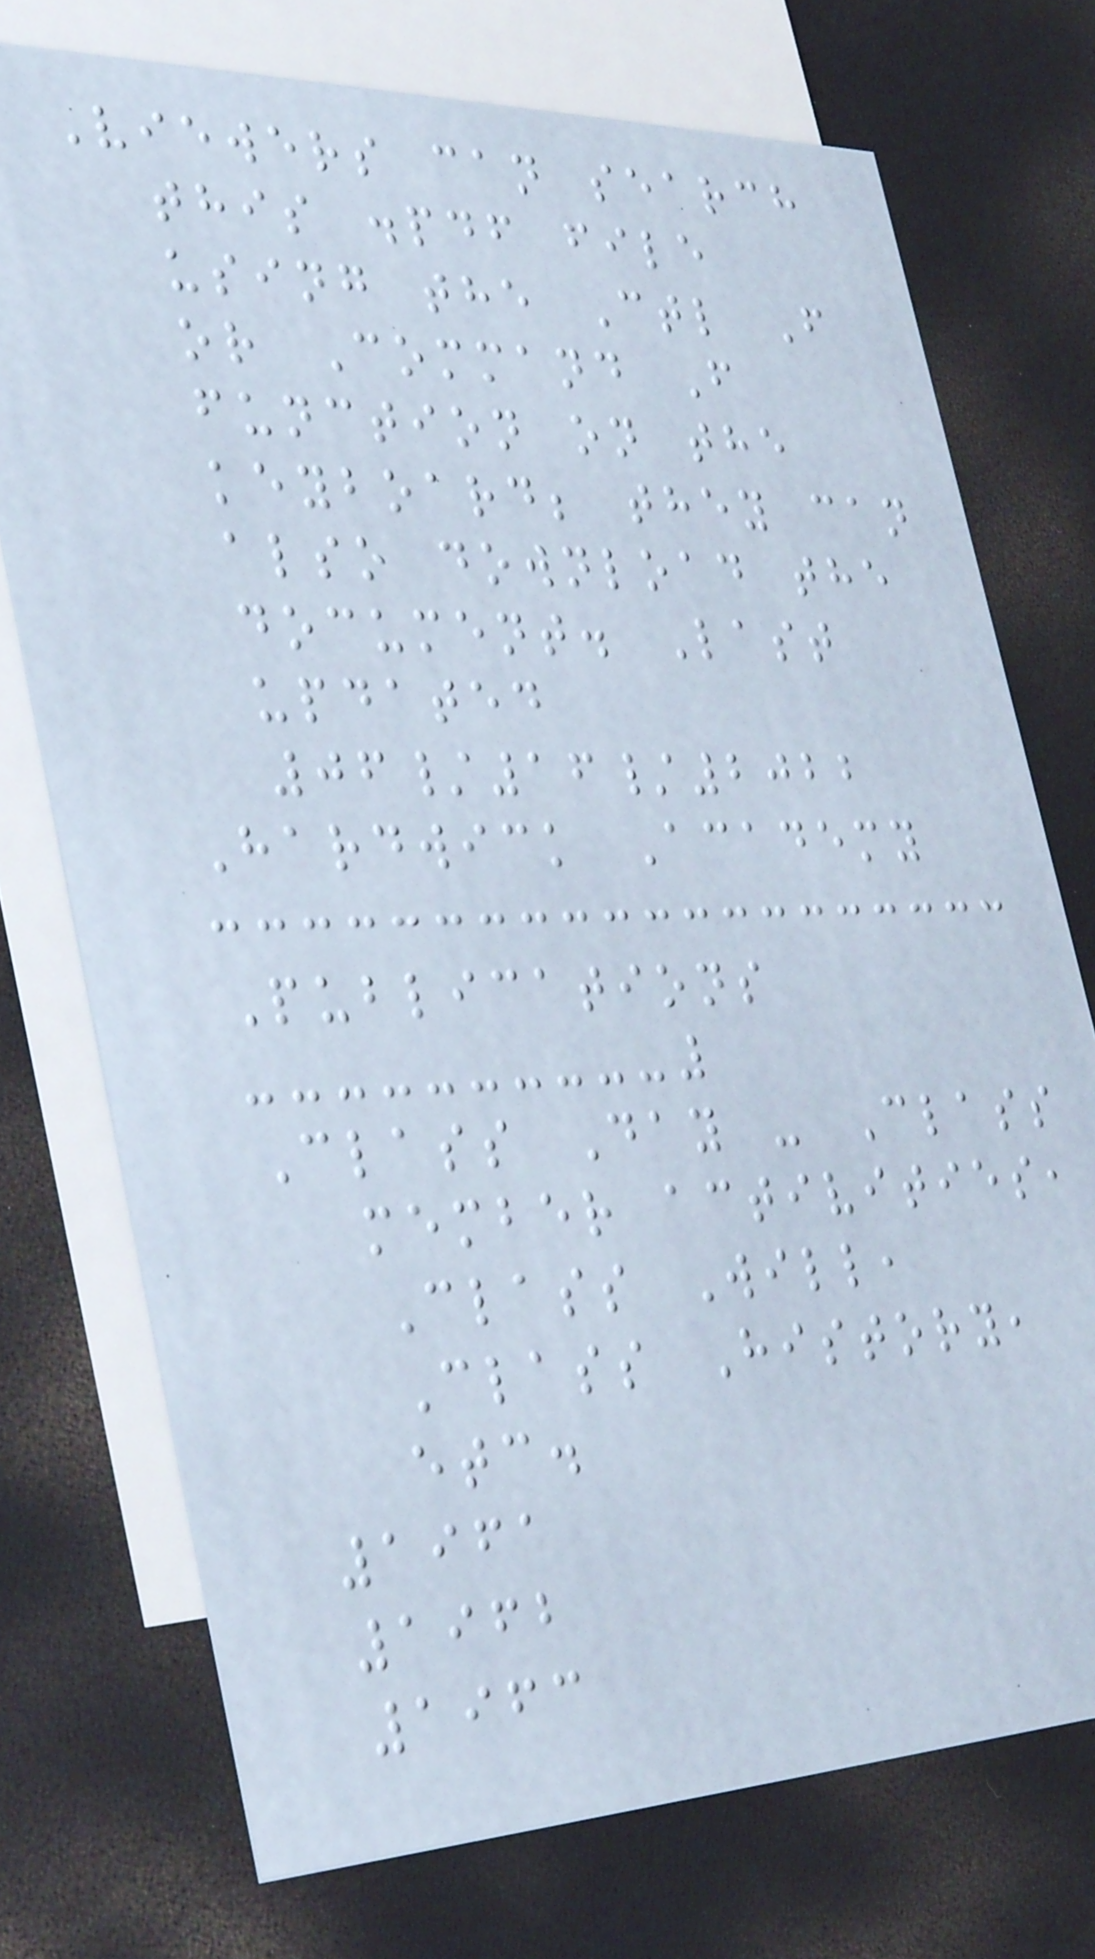Viewers can search
this .pdf file
using the Ctl F
or Command F
function on the
keyboard; they can
also download the
document. Last
updated
06/16/2022
Hardwick Academy
Publications
Class Day - Class
member activities,
Class Will,
Class History,
etc.
1961
1962
1963
